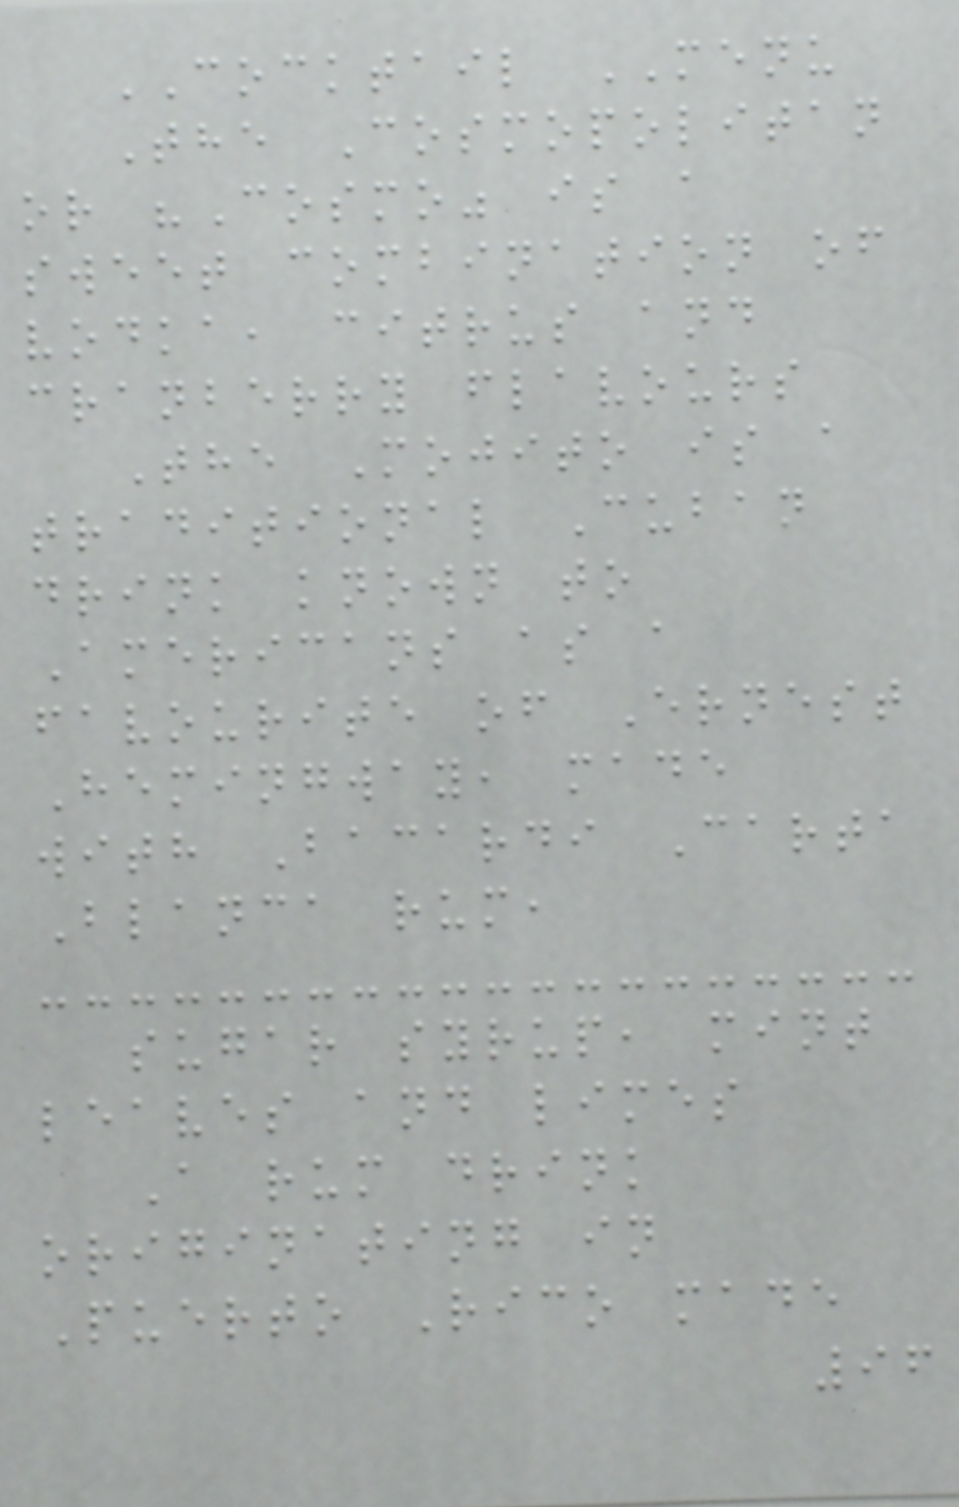COCKTAIL MENU
The Cosmopolitan
or "Cosmo" is a
sweet combination of
vodka, citrus and
cranberry flavours
The Mojito is a
traditional Cuban
drink known to
Americans as a
favourite of Ernest
Hemingway, made
with Bacardi Carta
Blanca rum,
sugar syrup, mint
leaves and limes
A rum drink
originating in
Puerto Rico made
96
